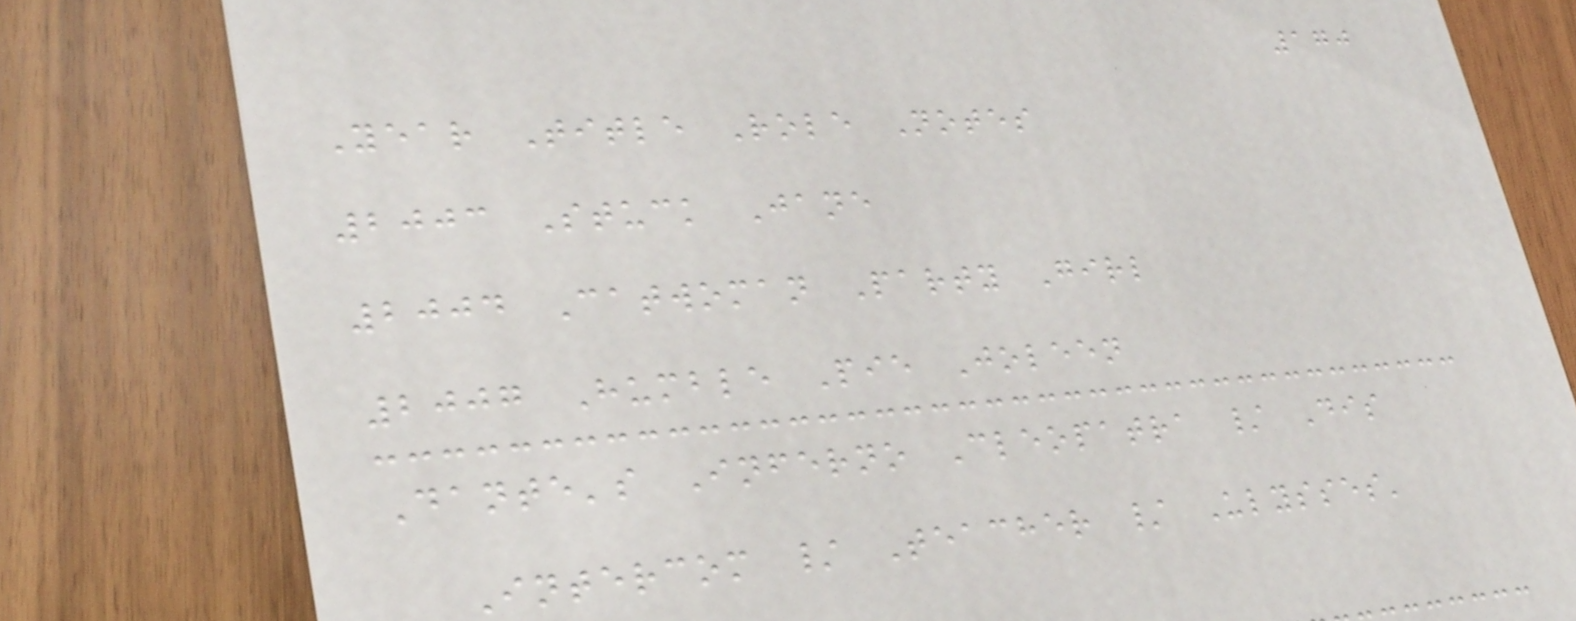170
Year Title Role Notes
2003 Stuck Jane
2004 Catwoman Party Girl
2007 Humble Pie Joleen
Dante's Inferno Cleopatra / Dis
Intercom / Teacher / Ulysses'
